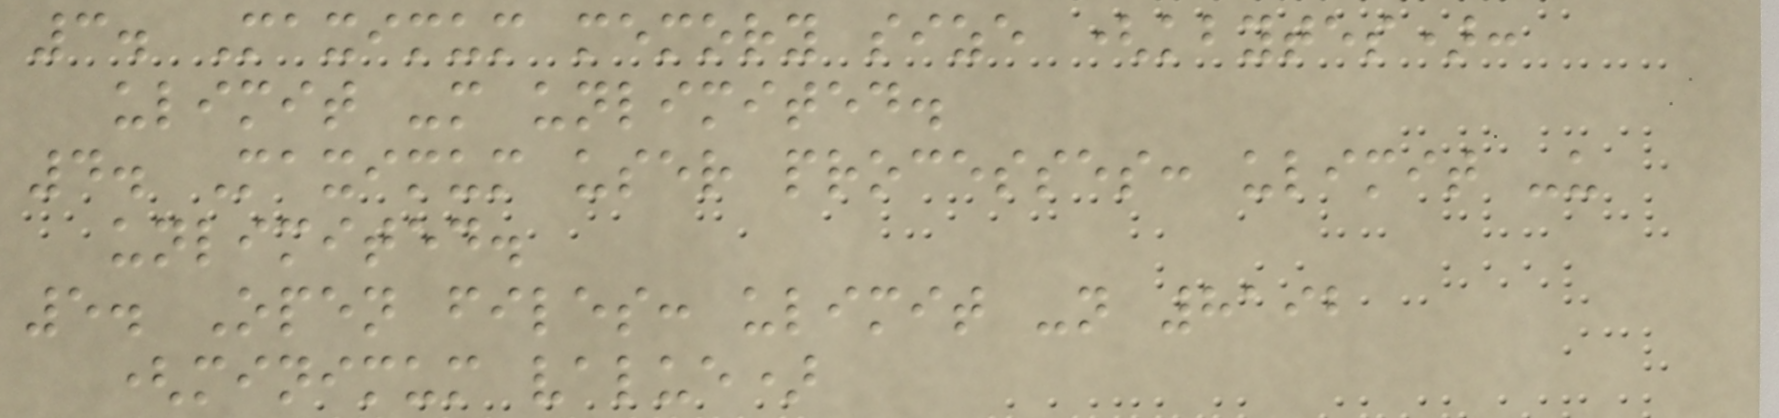3. Maximum memory size (kbytes):
ulimit -m unlimited.
4. Maximum user processes: ulimit -u
unlimited.
5. Open files: ulimit -n 8192
(minimum value)
